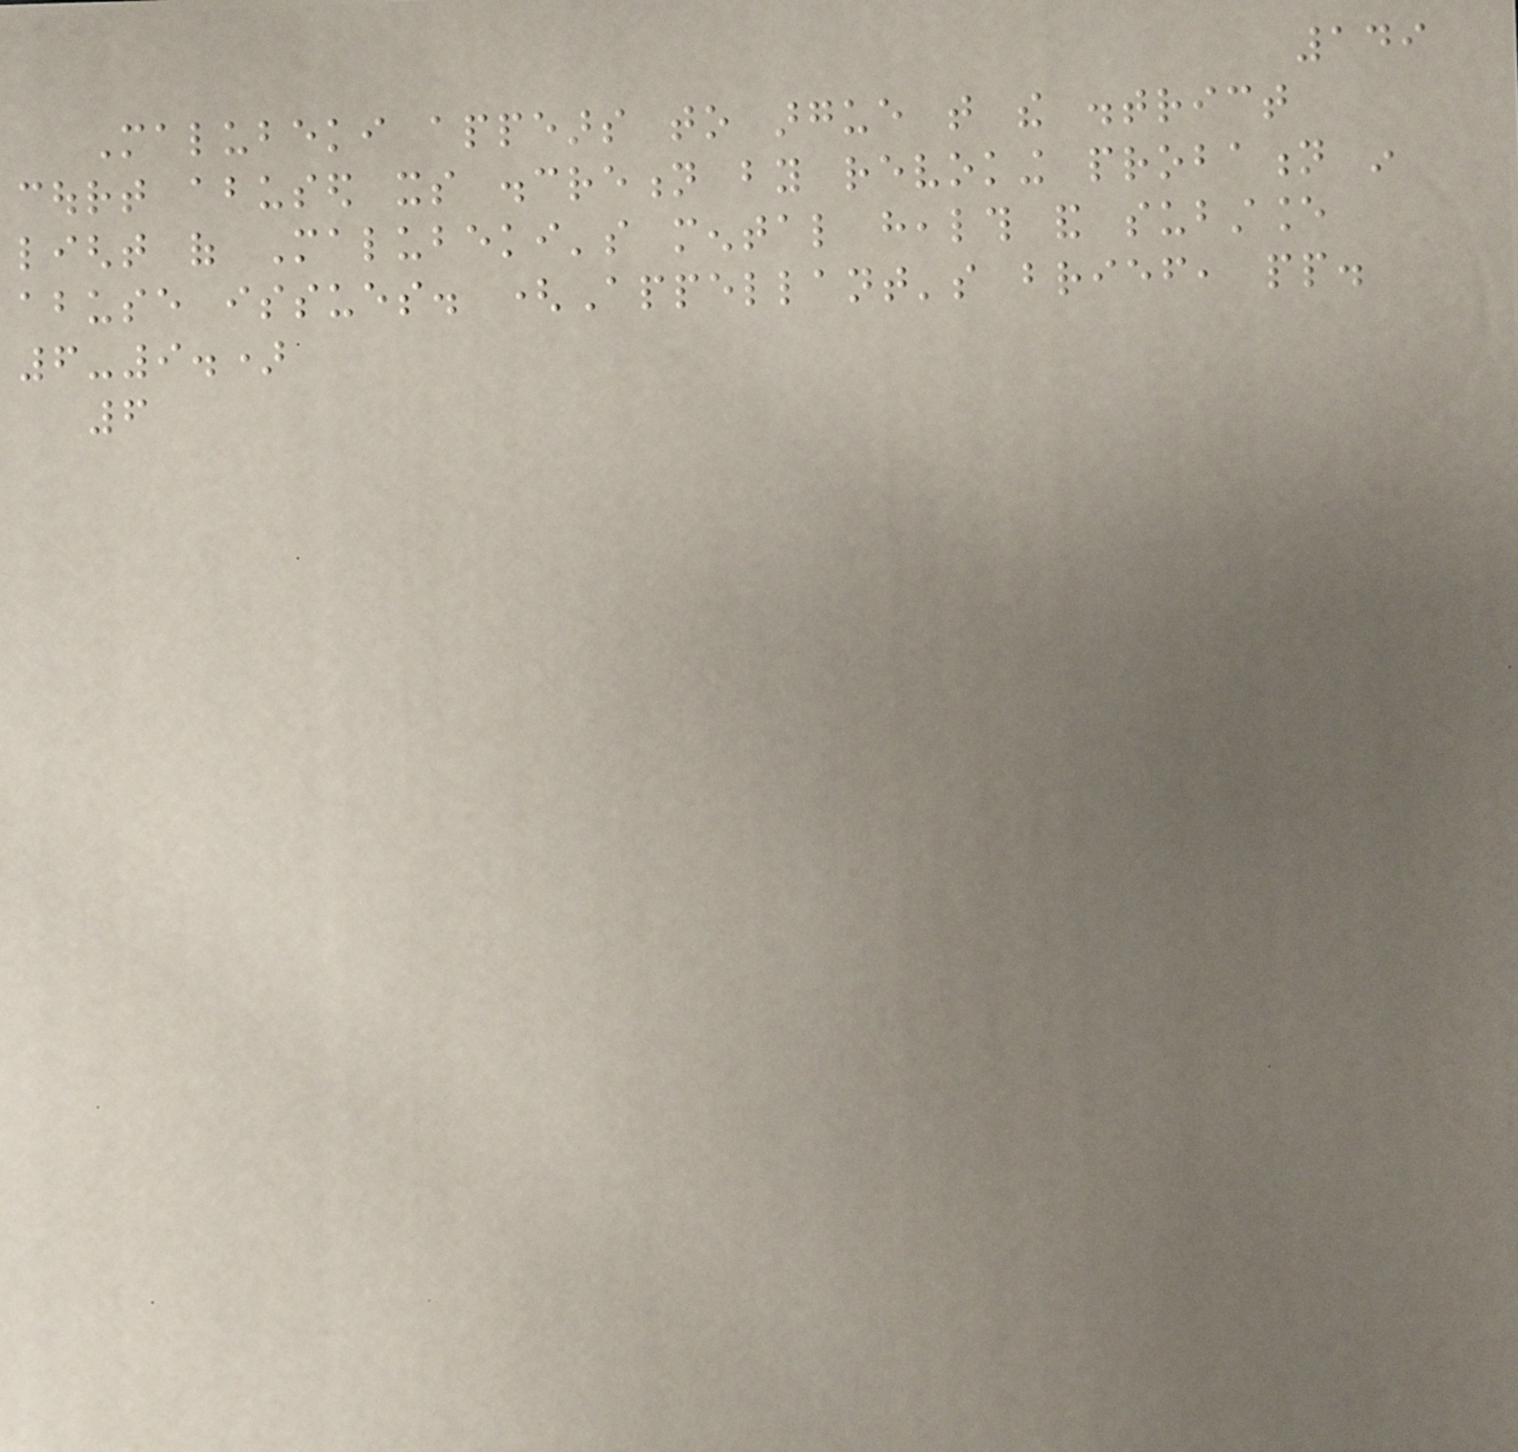149
Malubeki appears to argue that the district
court abused its discretion by revoking probation in
light of Malubeki's mental health and substance
abuse issues. (Appellant's brief, pp.
6-9.)
6
